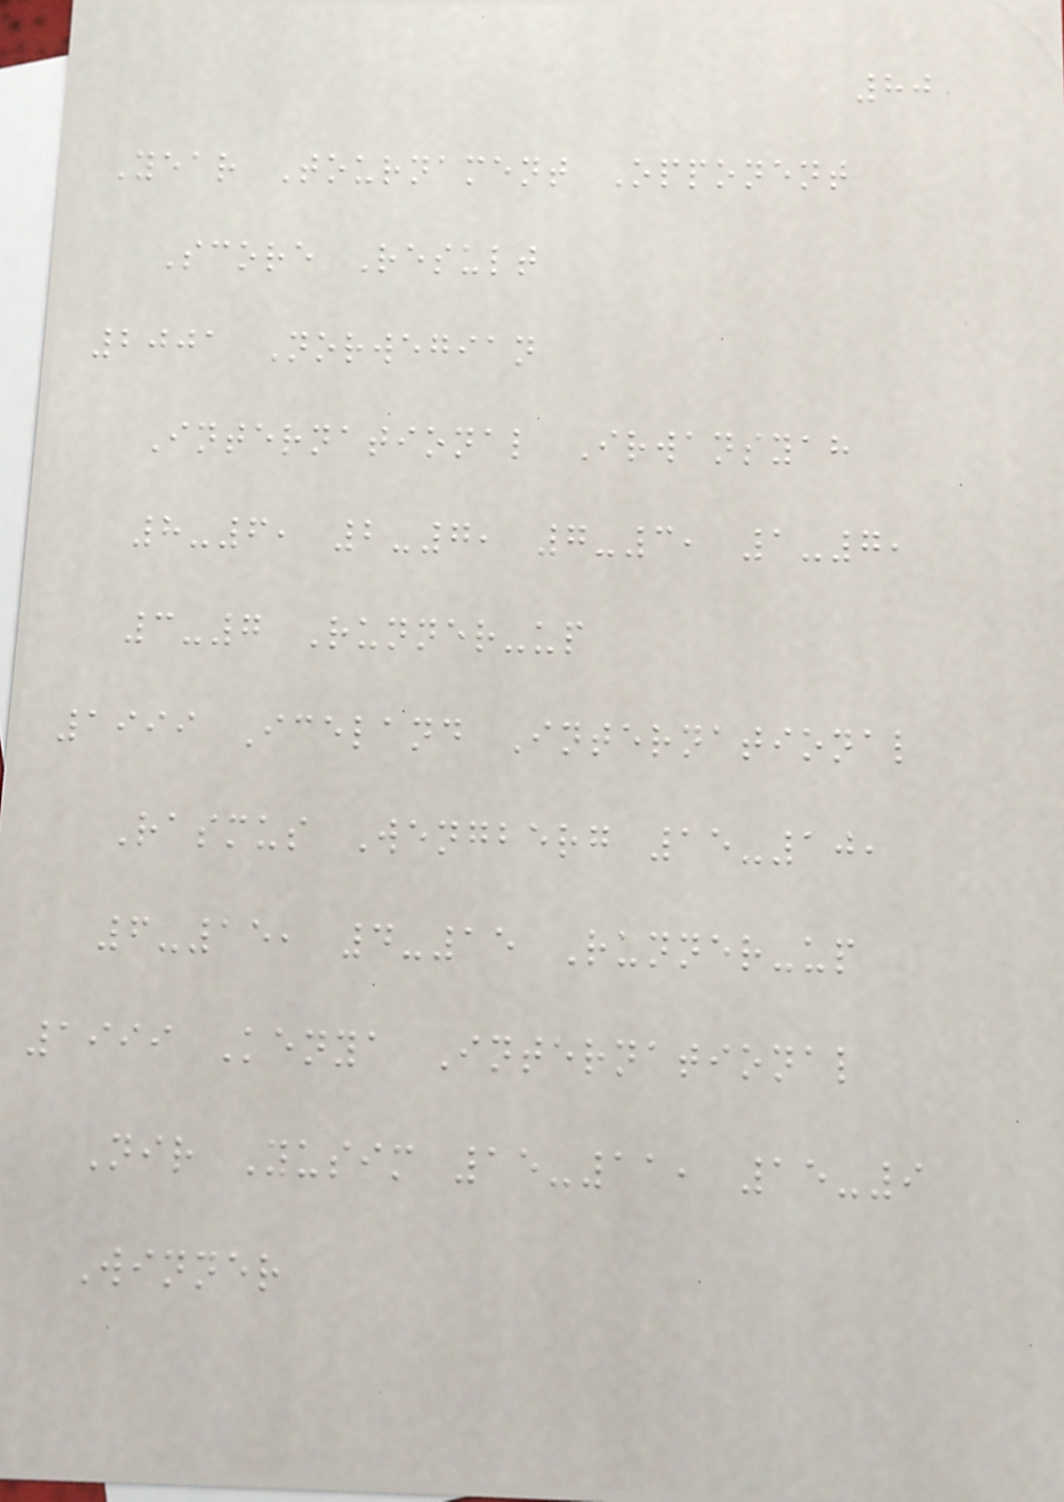80
Year Tournament Opponent
Score Result
2001 Norwegian
International Irwansyah
8-6, 2-7, 7-3, 1-7,
3-7 Runner-up
1999 Iceland International
Rasmus Wengberg 15-10,
6-15, 4-15 Runner-up
1999 Kenya International
Nir Yusim 15-11, 15-9
Winner
